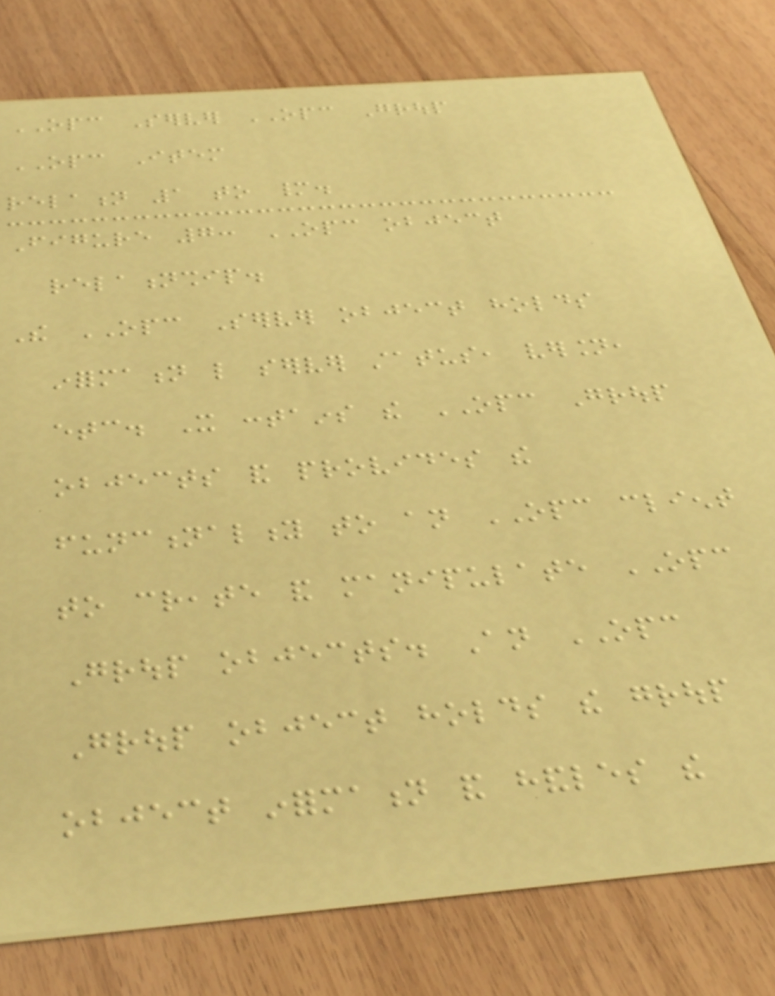OPC Server OPC Group
OPC Item
relation 1 to many.
Figure 7: OPC object
relationship.
The OPC Server object holds
information like server status, version,
etc. It contains the OPC Group
objects and provides the
functionality to an OPC client
to create and manipulate OPC
Group objects. An OPC
Group object holds the group
object information and handles the
